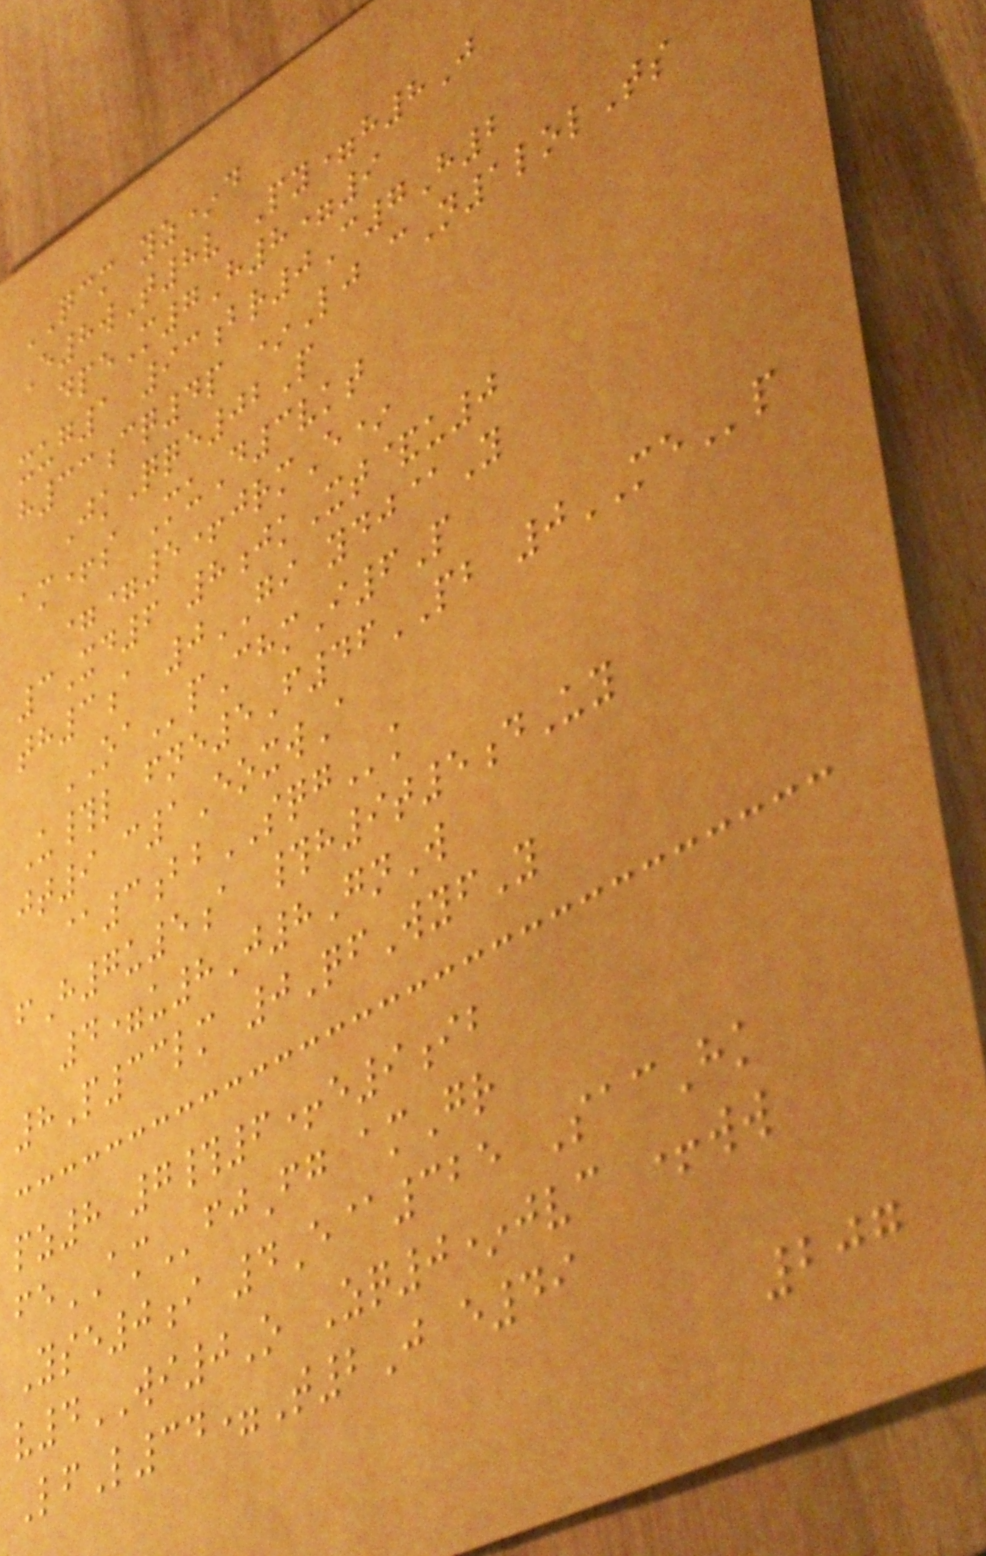QCM yz*d
E8wT8v Py=h8J
dpeM7H8=9
xug1 93br0C7H2
h33cq4p *Lj cN1lolTs
JkQqe02P
am+s MuD3vkt
==5+jrmE*
3Xd6 8jkXt&u0
th3a 0GI ydj@Y
OApChmI6P
U#l fne5F46PB 0MEp
jt9 c1EoxwA
@3bbSQGk
fH7u5a #h9t5dUy
4=u8J8GnW
8P33lm 0QfWyfY
pz8 7#6+e9ib
feAMfjFg amGr
Yse0i 4E@325 SacHk
v4WI0O Zq0*jvc +ww
LfL34=T2J e49
207
